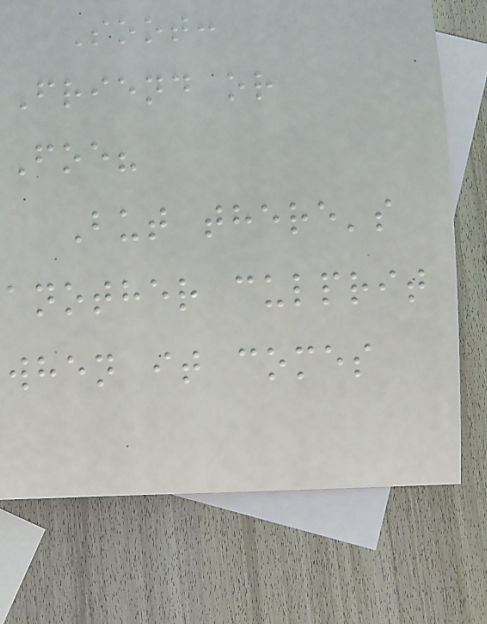Soot:
Friend or
Foe?
But there's
another culprit
when it comes
